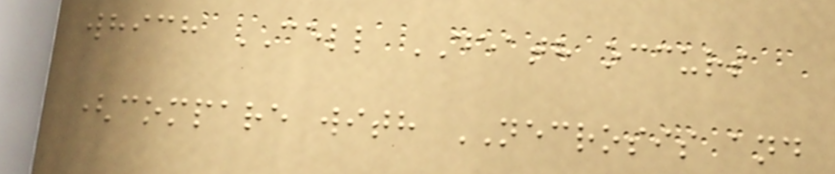which CELL DEATH occurs
(compare with NECROSIS and
